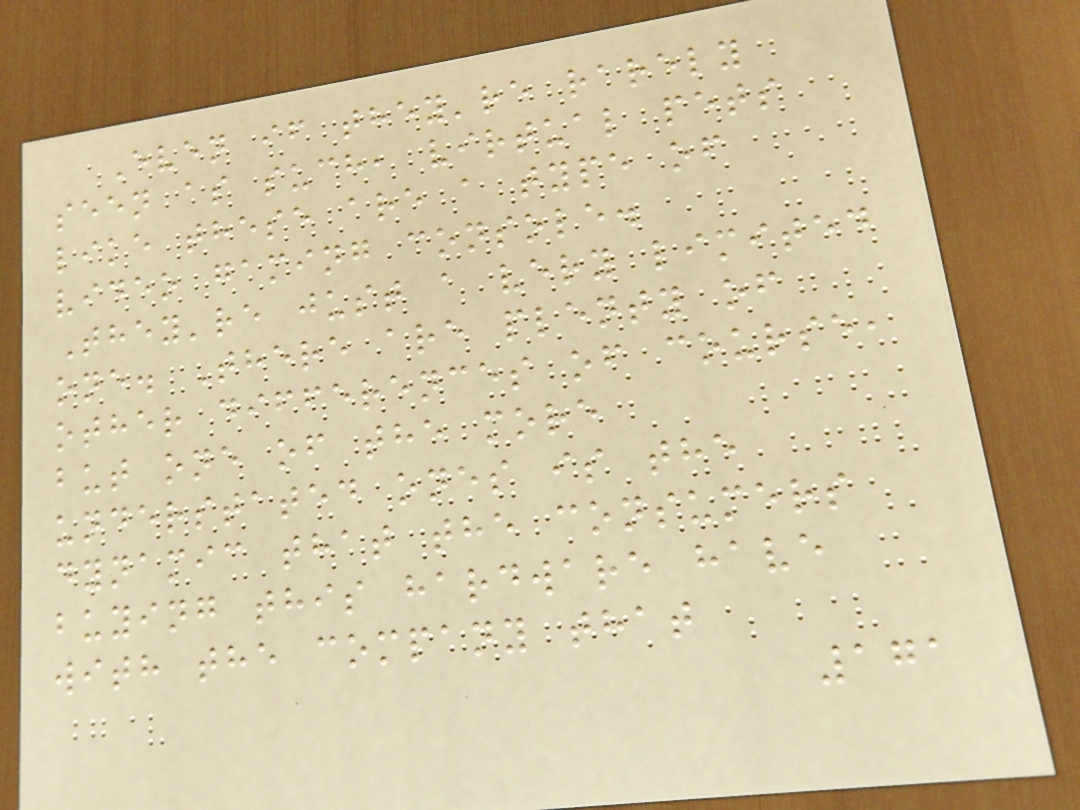Even if they're rarely
seen as such, virtual pets
like these are a type of
video gaming console.
They're just a very limited
one. There are plenty of
other differences of course,
but one of the more
understated ones is the
dynamic that the consumers
buying this hardware have
with the company that
171
